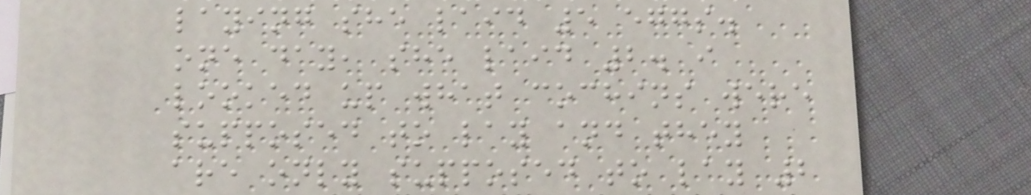laying she laid 5 eggs.
one day, she laid 2. i
looked up what cochins were
supposed to lay and they
are only supposed to lay 2
